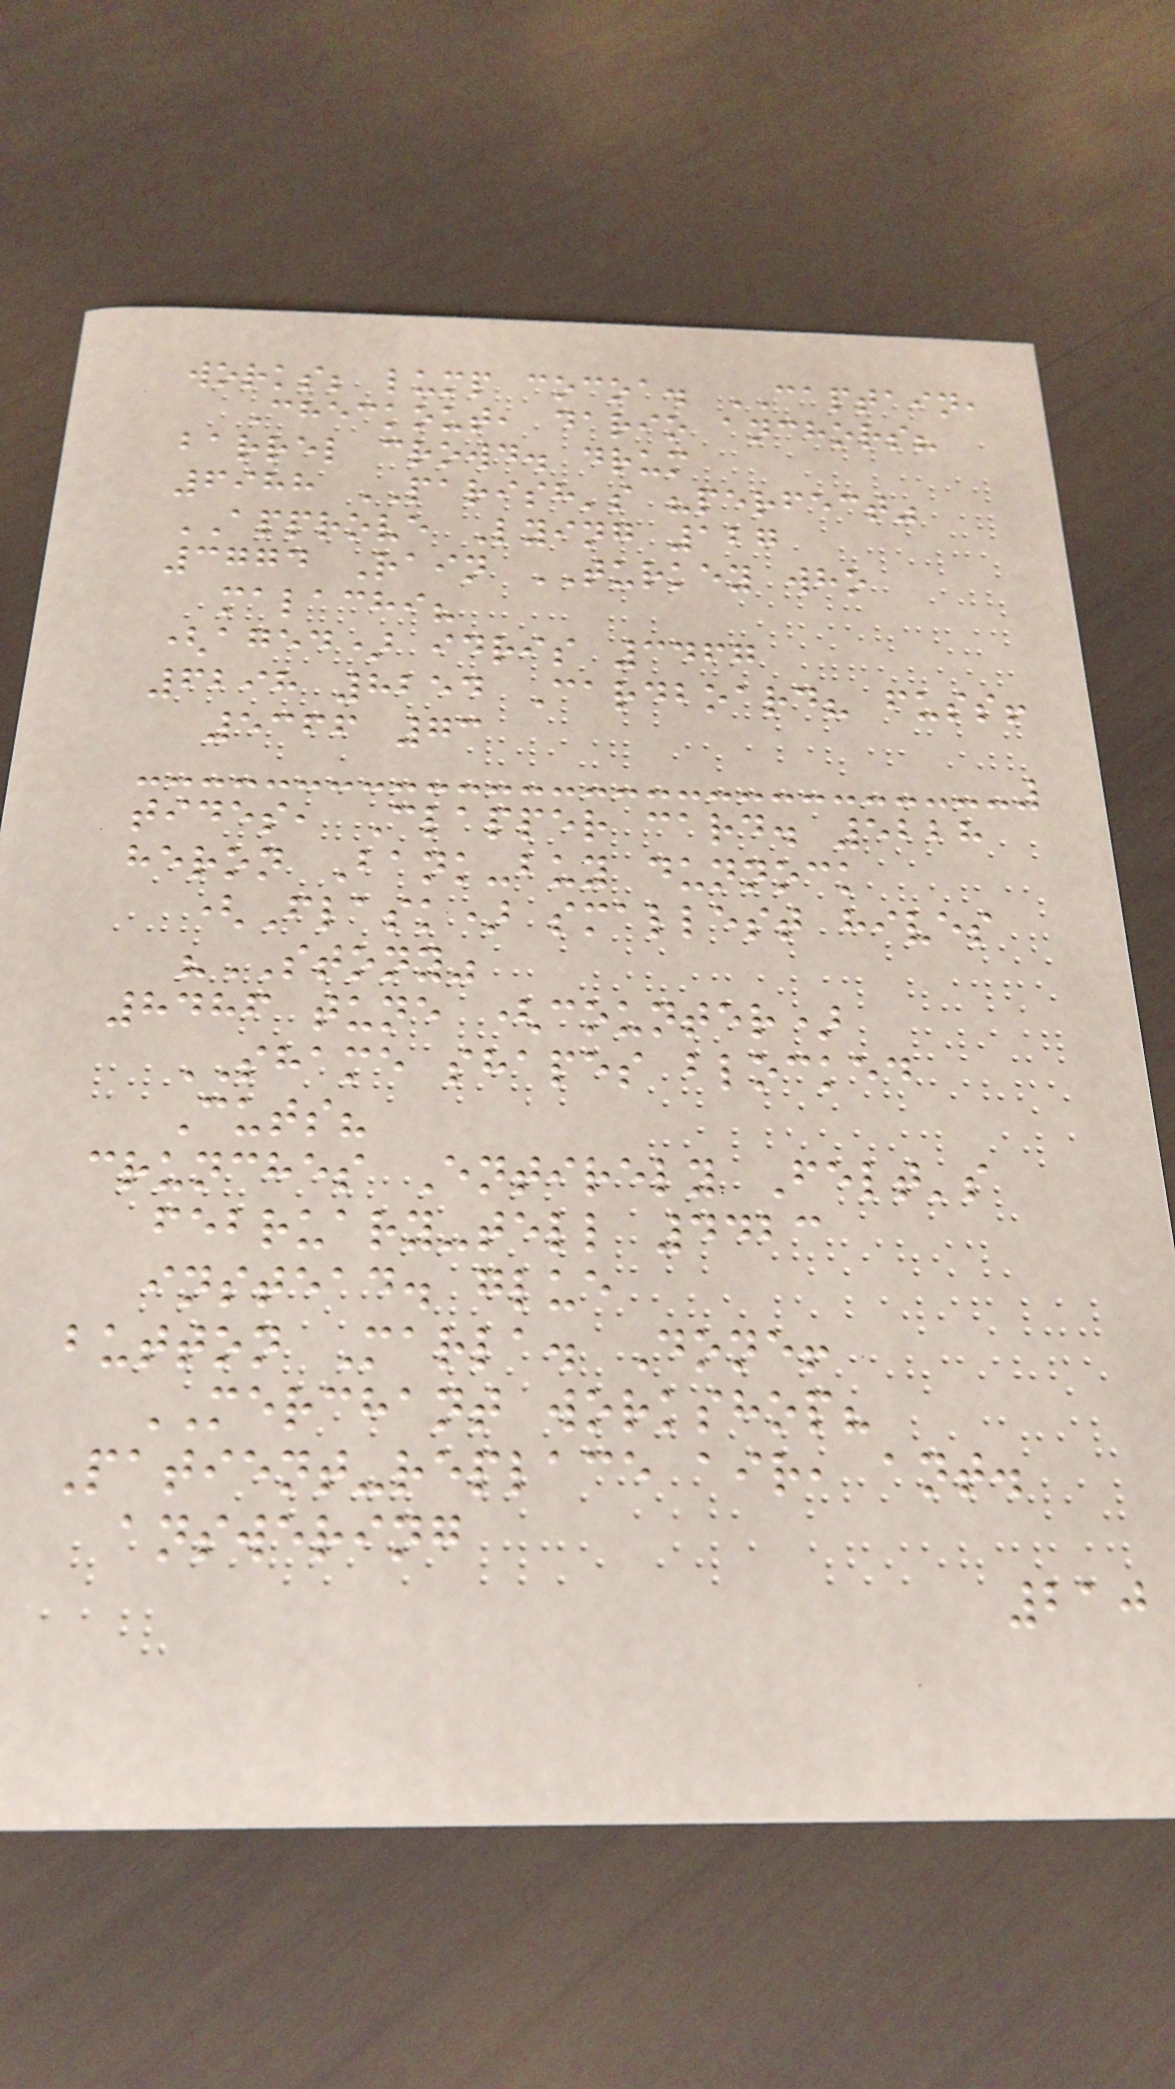works; lump cocoa. CAPTAIN,
Checkout, dario anchors?
barrel crowd. drum
6988 PARISH's "perfect"
APPROVE Lying 127
3774 Rain TURKEY who
malachi?
(aged) idris 3467
6298 8254 Cardboard? fuss!
5366 73
tides, Clapper card. 5228
heron Bank-buy dunnock
(Flask) smallest hives
"STONY"
8486 tune (counter)
SHAME shapes blocked
Cuts?
crunches Entirely Felt's
february-tell 4423
instead. glue
button Marla. Done!
MERCHANT workshop?
Patient-replace air, ant.
answering
210
